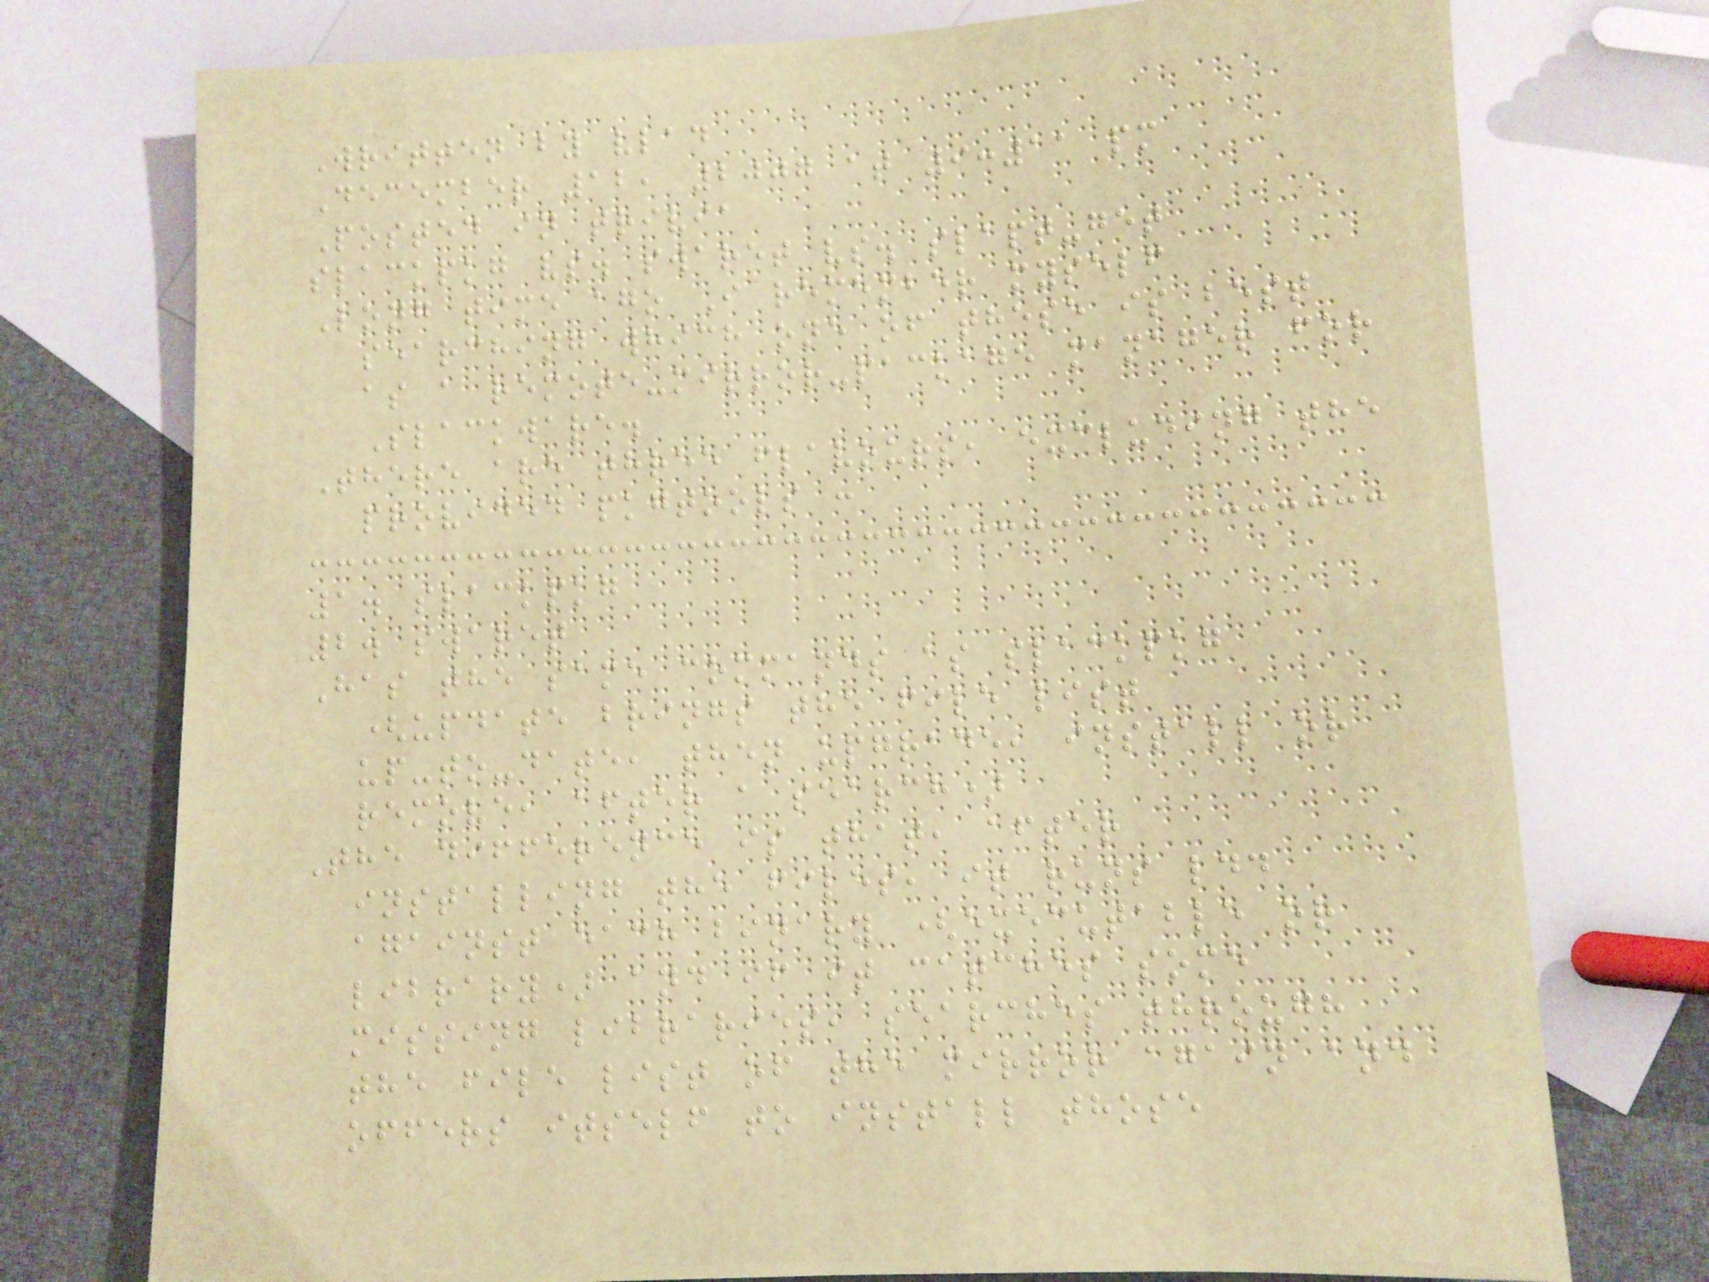Written by vlad
December 12, 2007 at 9:11 pm
Posted in trivia
slackpkg vs. swaret vs. slapt-get
Long time ago I remember myself
searching which one of these is best
as a remote-mirror-package manager for
Slackware.
There are three flavours, excluding the
provided pkgtools :
1. slackpkg
2. swaret
Has the same commands as slackpkg
(update brings the file list
up-to-date, then upgrade, install or
remove, after a search)
The difference is that, after
installing the files, it runs ldd
against each binary (executable or
library) and if it catches some
missing libraries, searches through
the file list of the mirror again and
offers itself to install those
